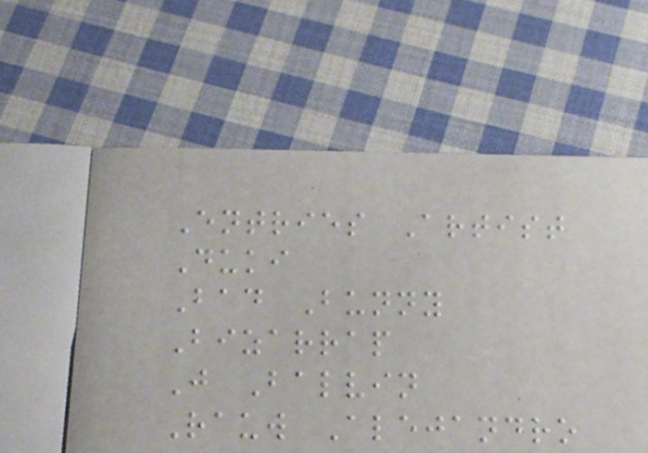Entries Artist
Duki
Bad Bunny
Bizarrap
J Balvin
Rauw Alejandro
